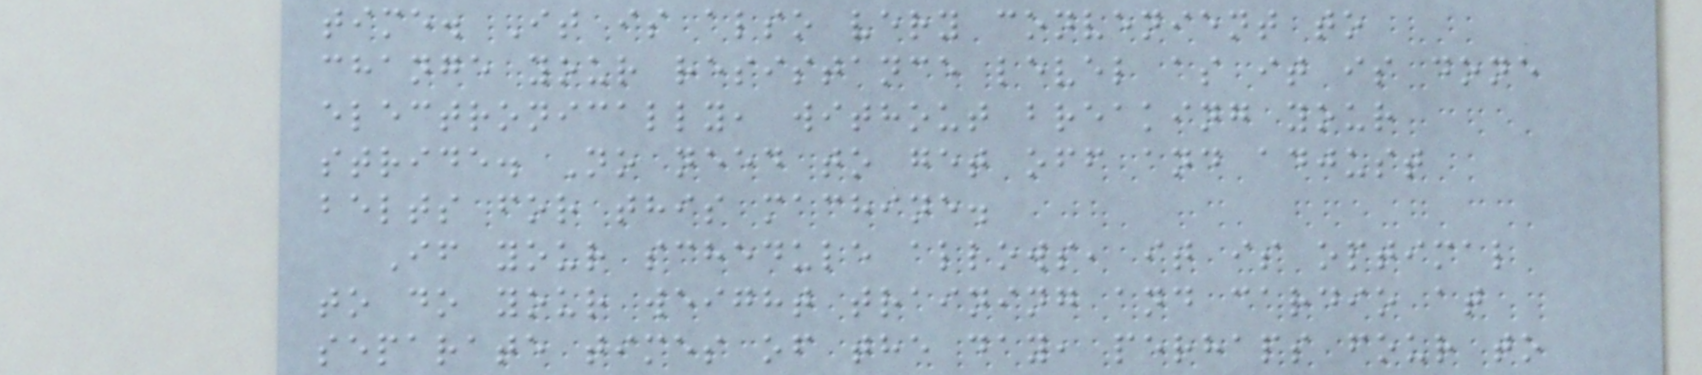time. It is also very convenient to
change your resistance level as it is done
electronically, without breaking your
stride. No need to get off and adjust
belts for this machine.
If your schedule allows, it is optimal
to do your weight training and cardio at
separate times of the day, perhaps four to
